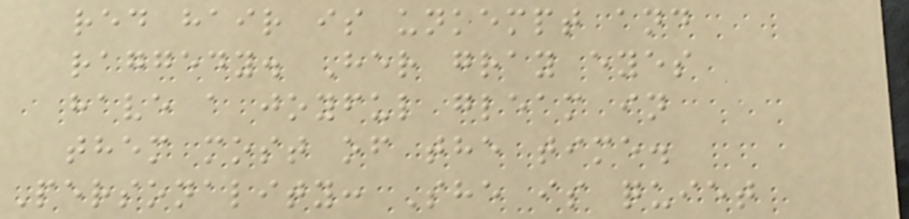red hair is unkempt and
raggedy. Her gray eyes
have a joyful gleam in
them most of the time.
Personality: She is quiet
